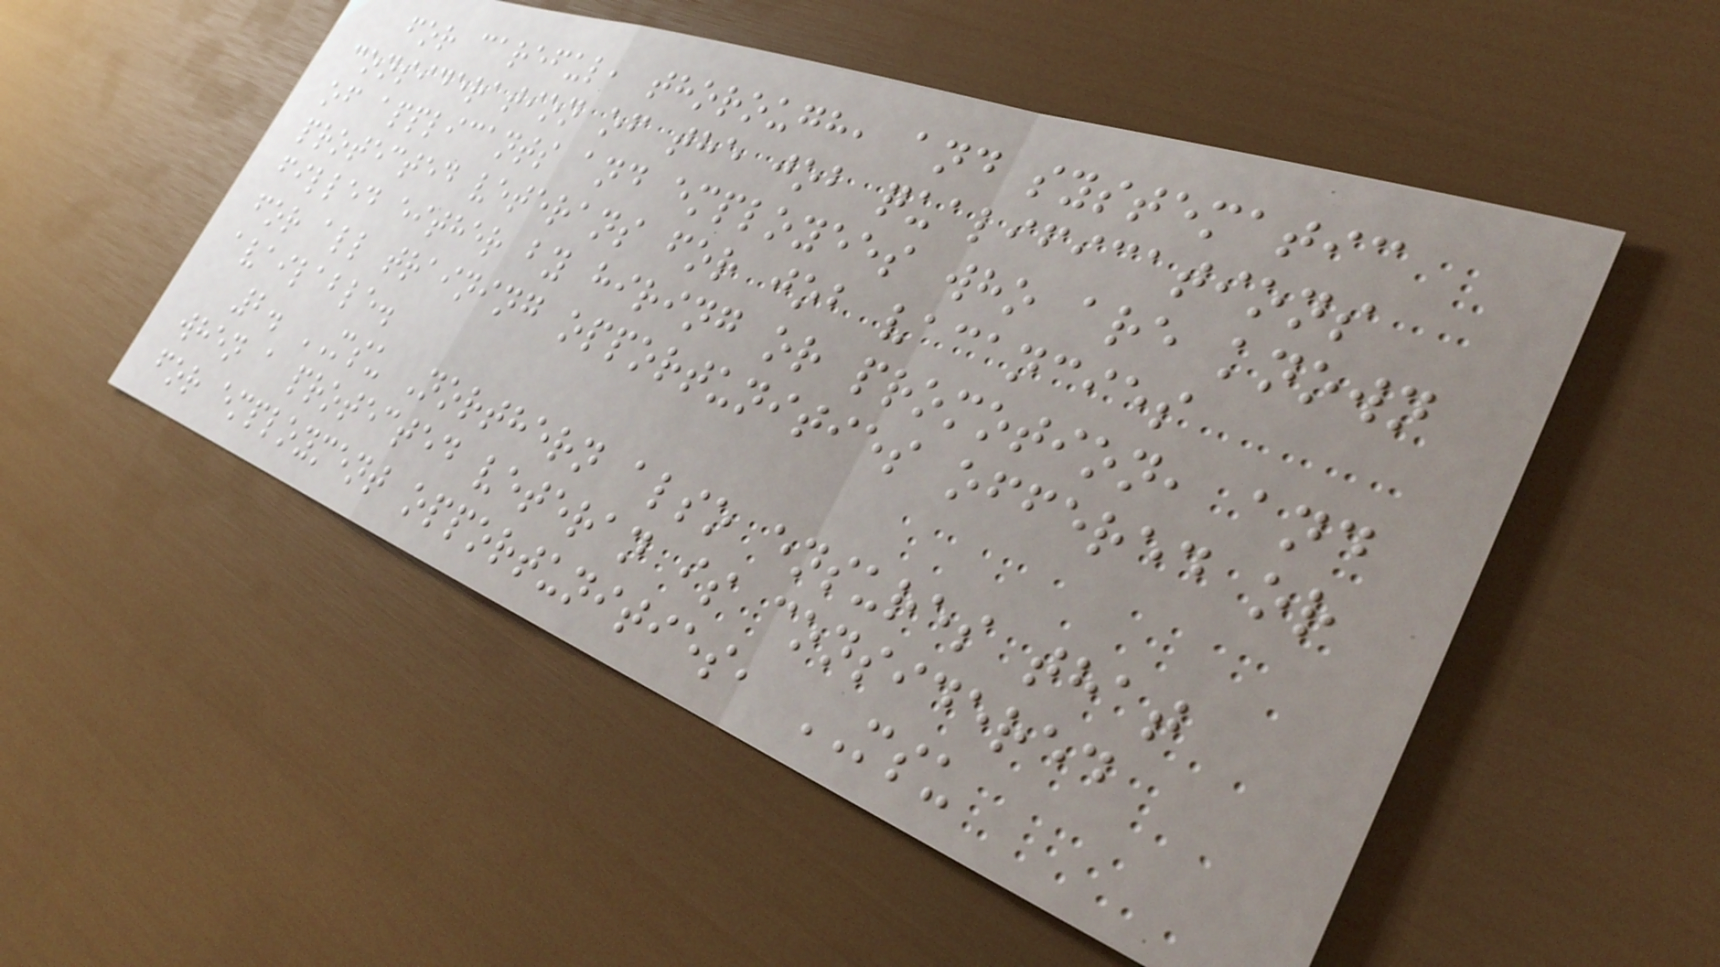for careful, thorough, and systematic
consideration of the job qualifications
of applicants and employees who are known
protected veterans for job vacancies
filled either by hiring or promotion, and
for all training opportunities offered or
available.
2. MSU Northern also ensures that
when a protected veteran is considered
for employment opportunities, MSU
